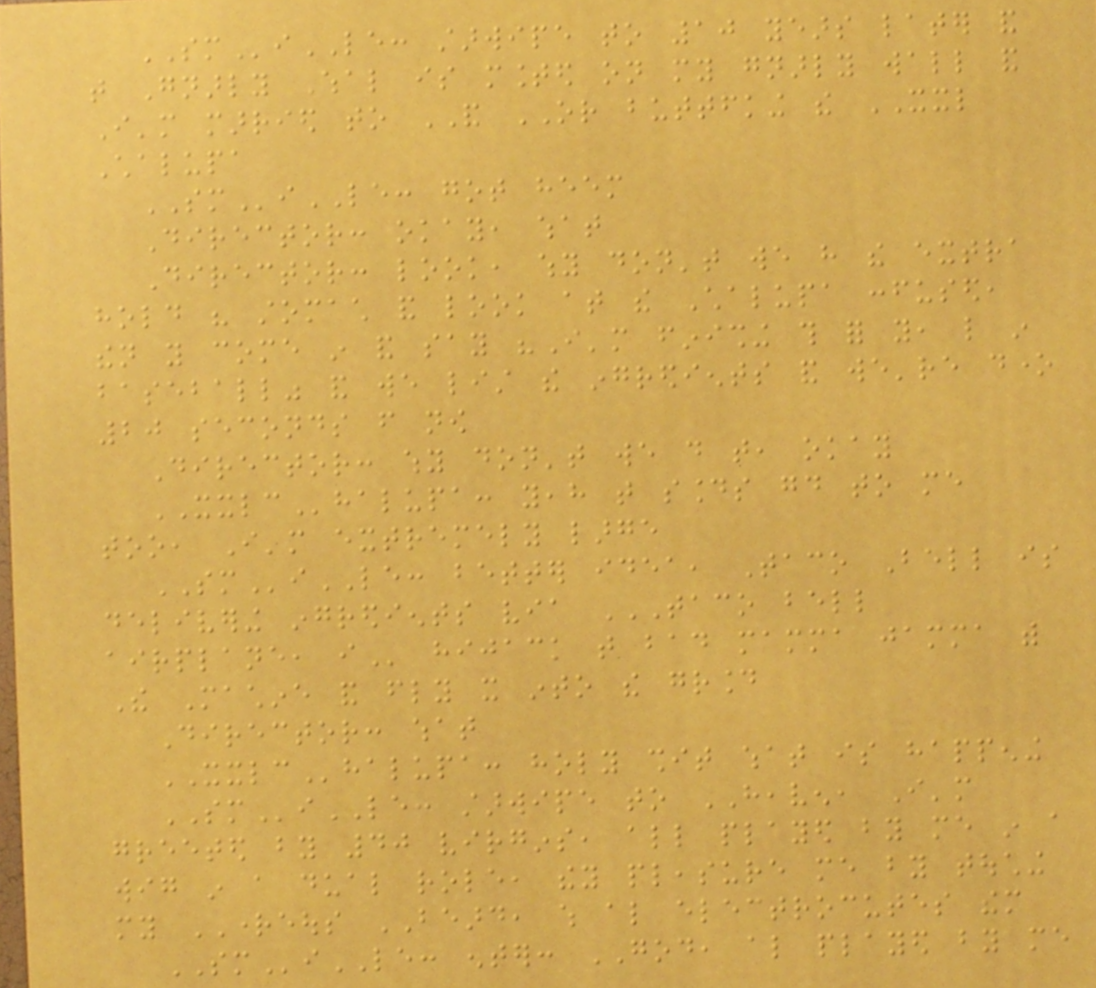SMiLE: starwipe to 10 years later and
that Gnarly Whal is mounted on my gnarly wall and
I'm married to AND OR buttfking the XXL
Chalupa
SMiLE: got heem
Director: okay, what
Director: look, why don't we have the extra
hold his stomach and look at the Chalupa confused,
then you come in and say "I'm finishing this for you, like in
baseball" and we list the ingredients and we're done
20 seconds from now
Director: why don't we do that, okay
XXLChalupa: yeah that sounds good to me
too, I'm extremely large
SMiLE: better idea, Taco Bell is
delivering ingredients via TACO BELL
AIRPLANE, I hijack that bad mamma jamma with
The Machine and fly it into the ground
Director: what
XXLChalupa: holy shit what is happening
SMiLE: starwipe to HEAVEN, I'm
greeted by 40 virgins, all played by me in a
wig in a dual role, they pleasure me by touching
my RIGHTEOUS BEARD, which also electrocutes them
SMiLE: enter: GOD, also played by me
